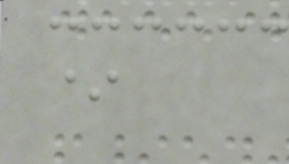*
